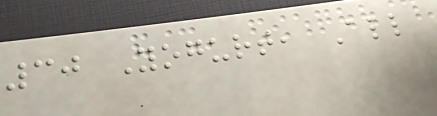30 Yogurt, All
